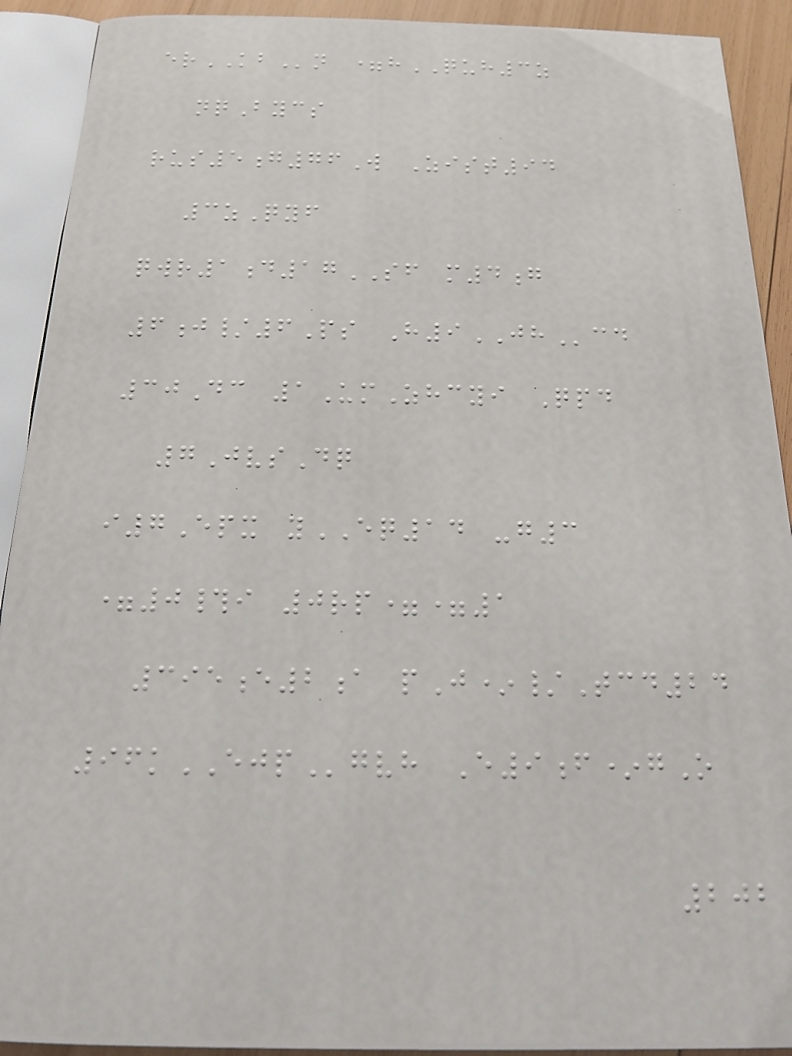erKBn =hQUH3z
nqBycs
rus5g76W Zist94
3zQyf
qwr1d17SF m4g
6j/6Ps H9JHcd
30Dc 1UmZhcyi Qpd
7JvsDq
i7Epx yEQ14 -g3
=0#i 0rp==1
395e2a pJ*/Tcd24
96kEJPgvh E9f*gO
202
